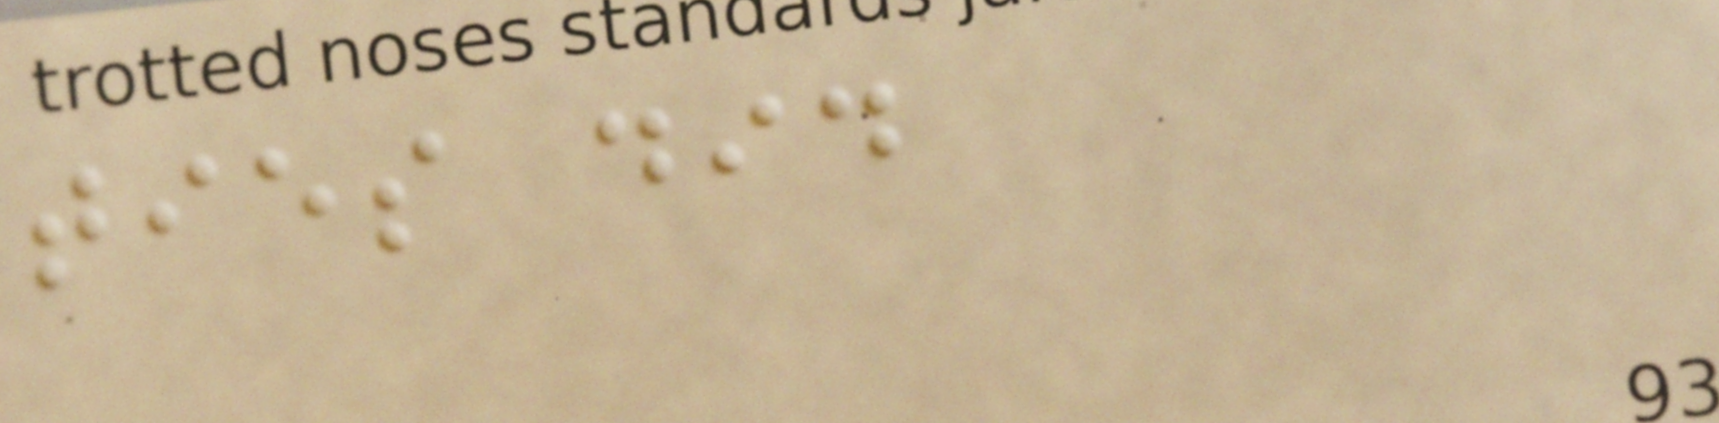ties did
